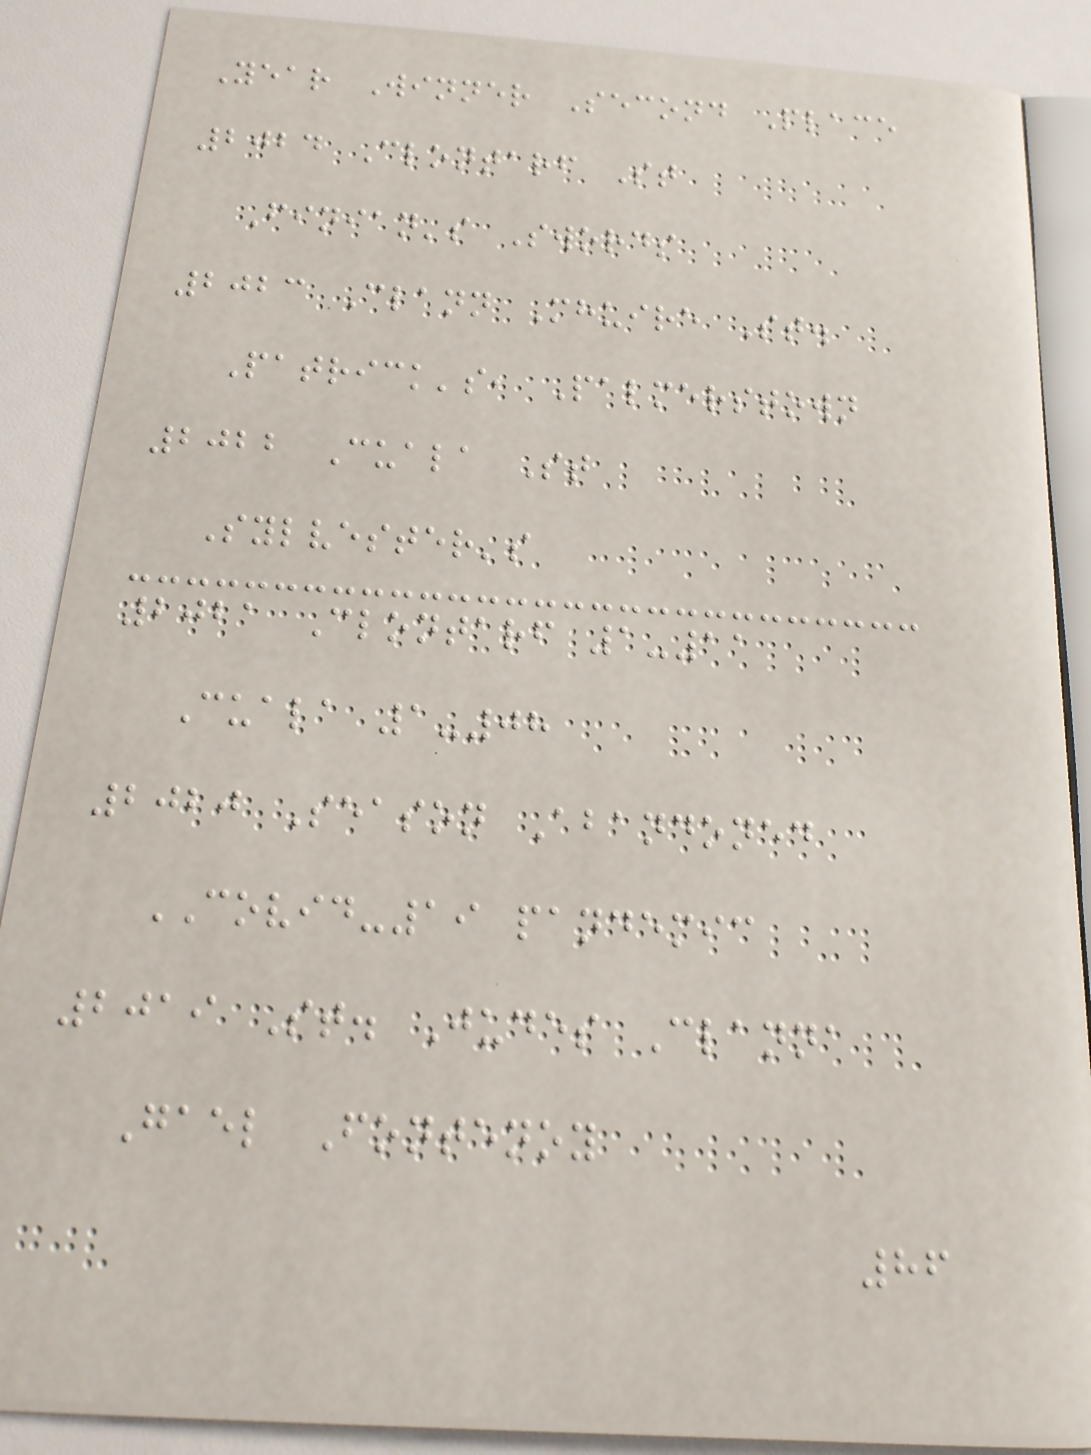Year Winner Second Place
2024 Clontarf St
Finian's Swords
2023 Clann Mhuire St.
Patrick's, Palmerstown
2022 Cuala St
Sylvester's
2021 Clontarf 1-11
Cuala 1-08
2020 Season Abandoned
COVID-19 pandemic
2019 St. Judes Clanna
Gael Fontenoy
86
